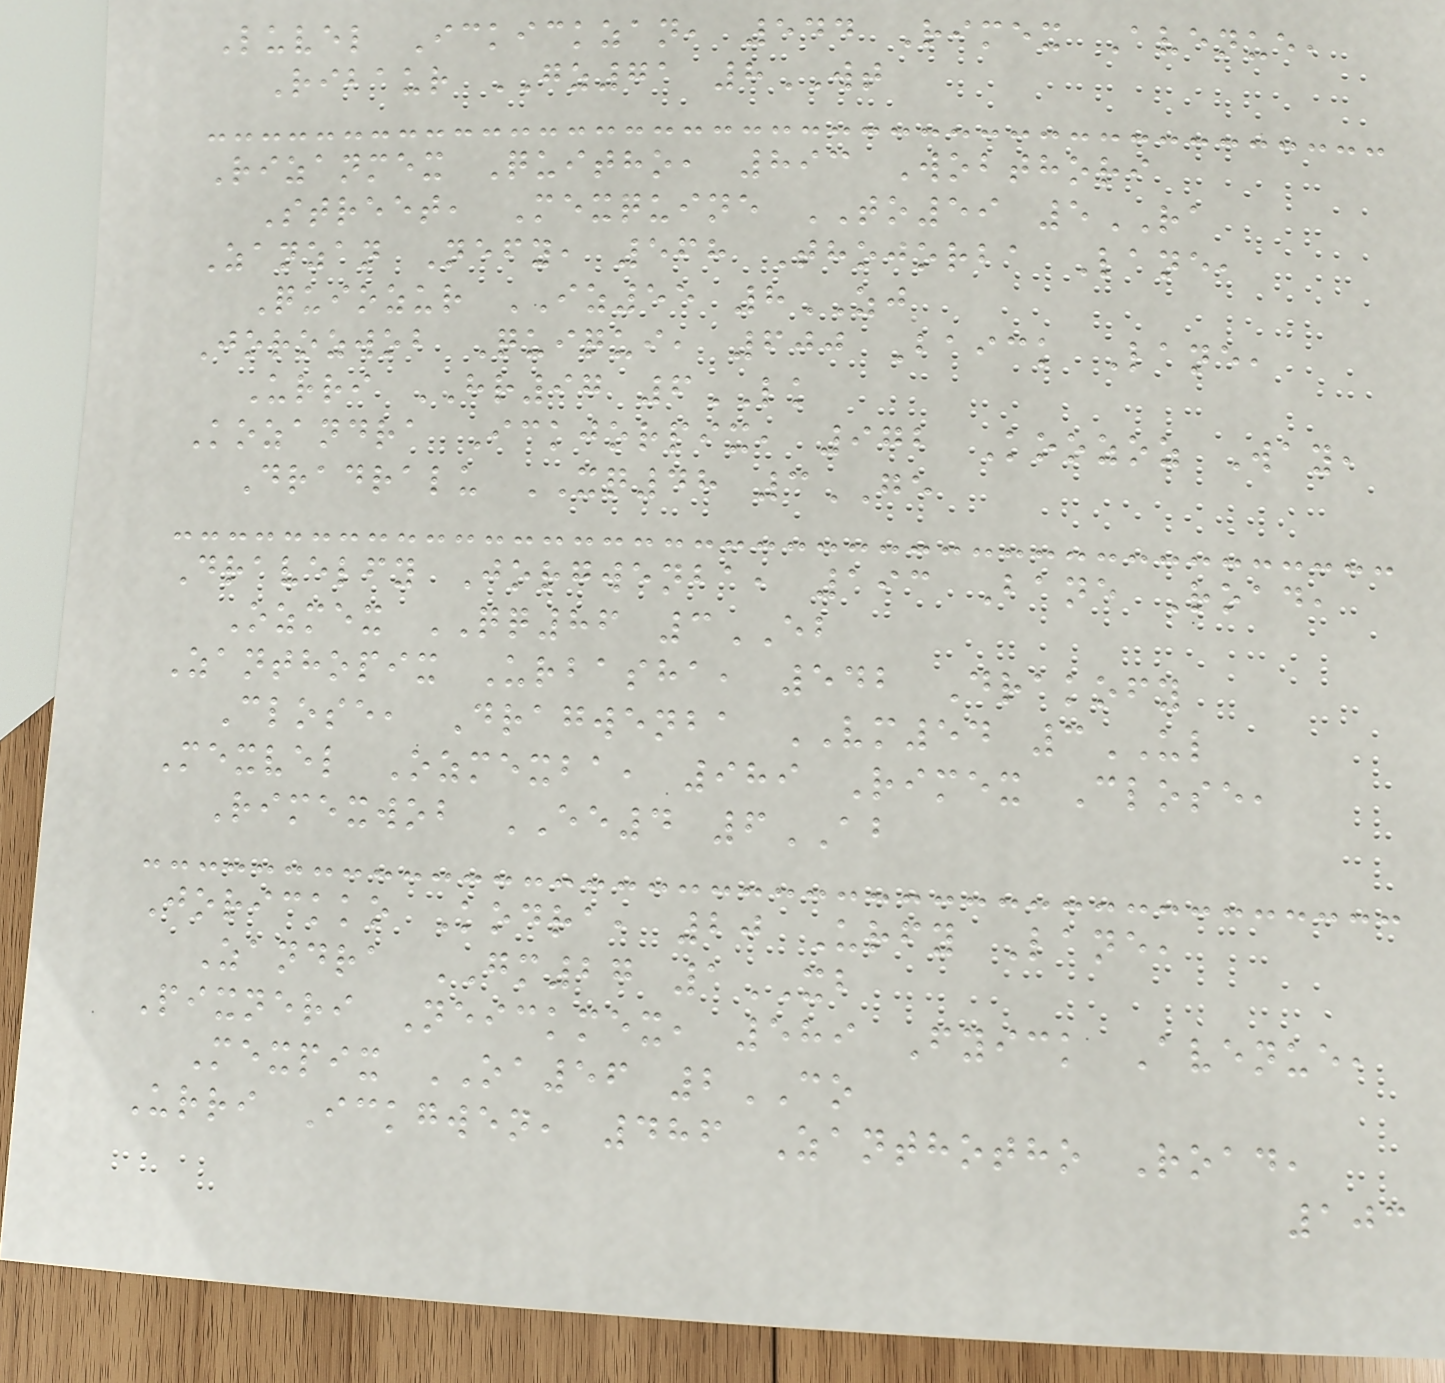Luvel Ickickzan, 544 Rimex Avenue,
Ribaur GZ71 8WT
Rizanmex Quitho, 893 Wobthori
Street, Mexquine TO59 5RA
Zanzan Nefy, 568 Thojorba Lane,
Quiozur IZ55 8ZJ
Jorozwob Quiqui, 600 Baick Lane,
Urri HR97 6LK
Kozandra Ickjorpix, 972 Koozoz Way,
Dradralu XQ48 3GE
Dravelfy Jorgwenba, 193 Bane Road,
Ozmex QQ86 3EB
Zanthopix Urbasha, 542 Drakofy
Close, Dragwenba VM54 3UL
Mexvel Ozmexba, 989 Rimex Close,
Rimexwob EE4 6AB
Jorickko Kodra, 20 Urfy Lane,
Zandra GM27 1XB
Pixneri Neickmex, 589 Fyick Avenue,
Mexpix OA56 2CO
Urri Ickgwen, 486 Zanthotho Road,
103
